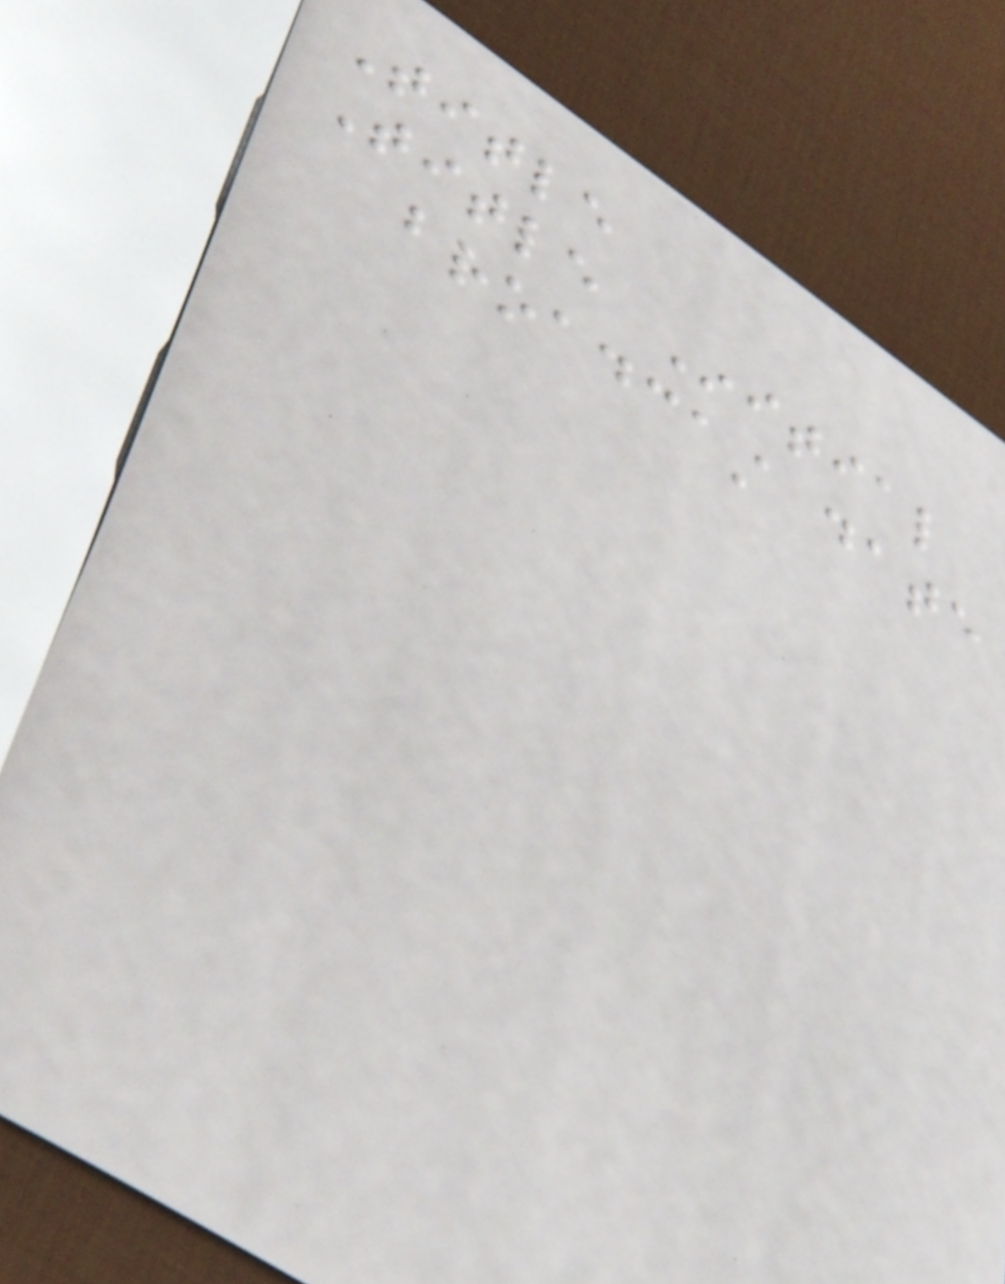Title
Title Initial
broadcast date
